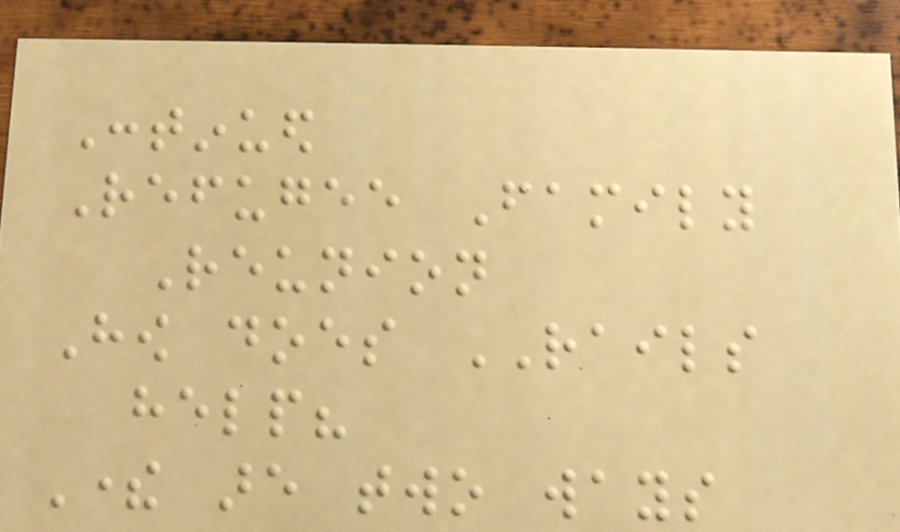Continued
Refugee Family
Reunion
How does RAILS
help?
There are two ways
